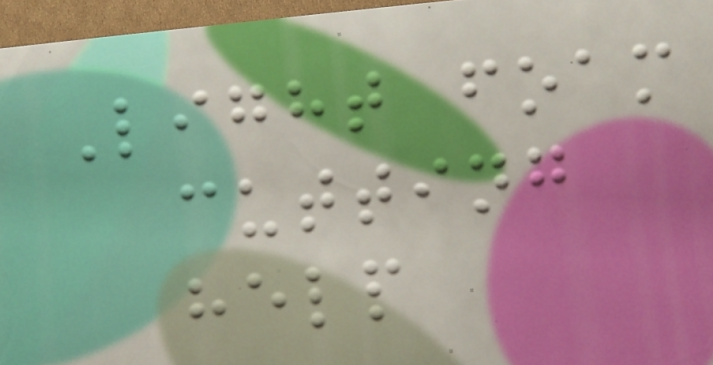Light foam
cutting
help
